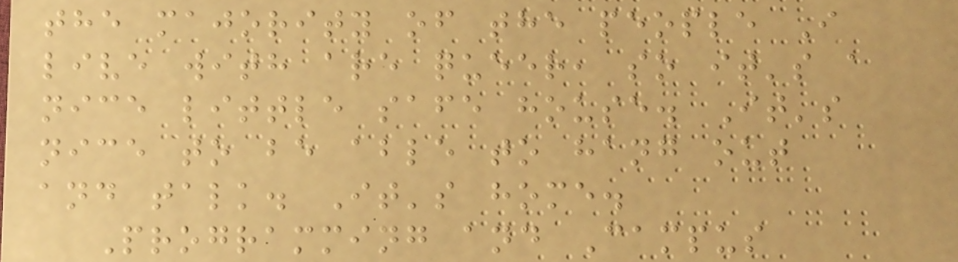the majority of the people I
live with are queer, so it's a
nice little safe house. It's
nice to be able to hang out
and talk. It's home.
Programming and Campus
